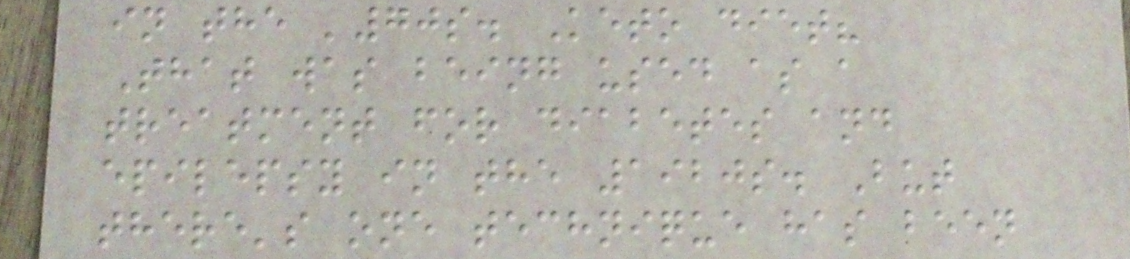in the '70s. Keto diet?
That was being used as a
treatment for diabetes and
epilepsy in the 1920s. But
there's one technique has been
